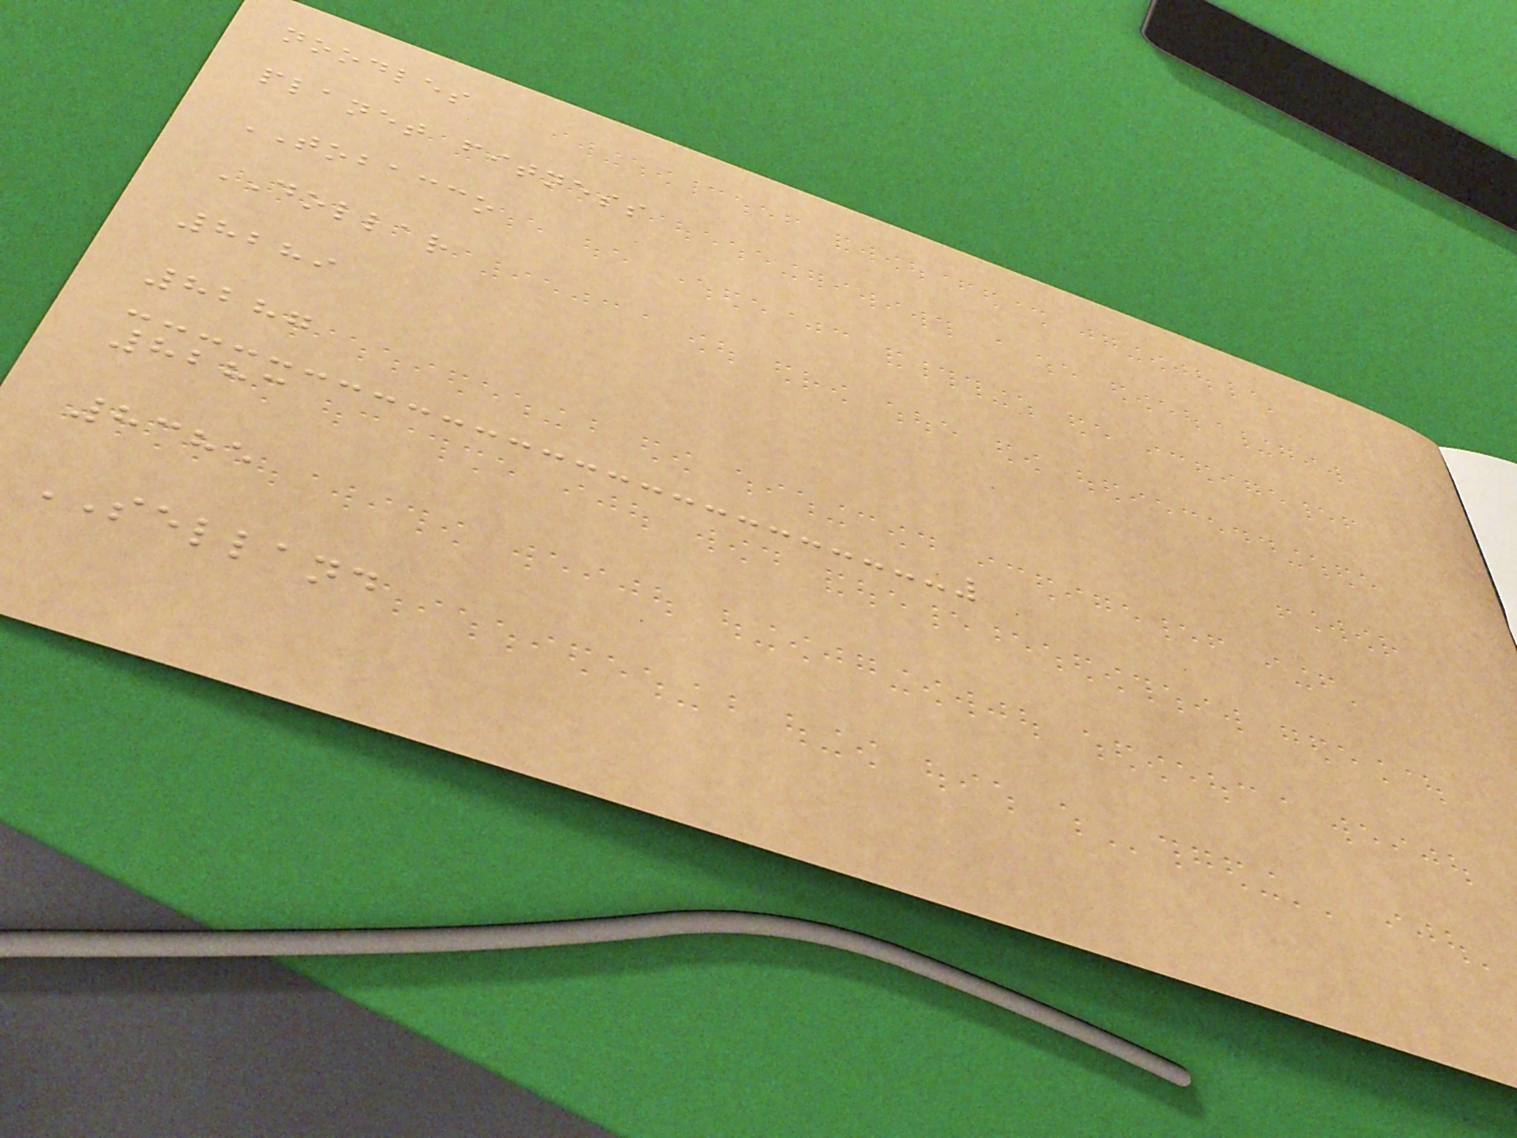noodles
planet fitness
TOBACCO
DOLLAR
8289
8287
8283
8385
SELLAND
